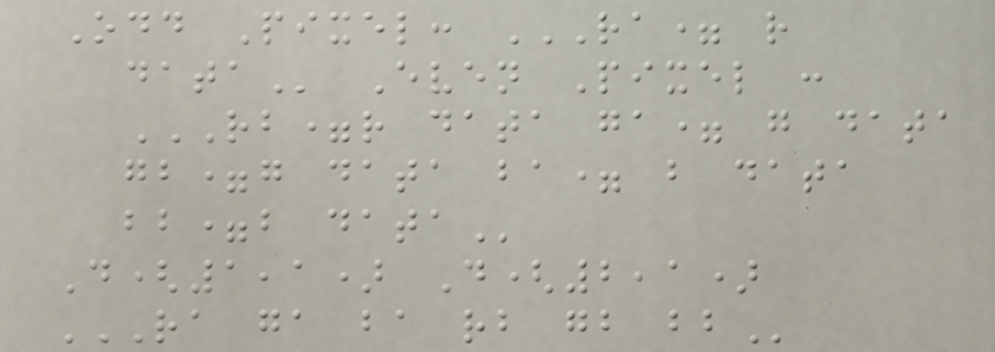Odd Pixel: RA= R
DATA Even Pixel :
RB=R DATA GA= G DATA
GB=G DATA BA= B DATA
BB=B DATA
D(1,1) D(2,1)
RA GA BA RB GB BB
